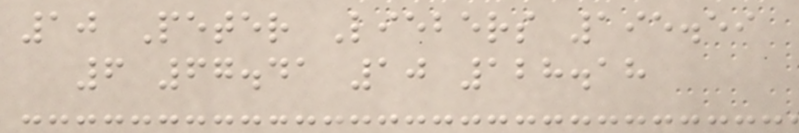10 Peter Liebers 195.59
6 67.41 10 128.18
